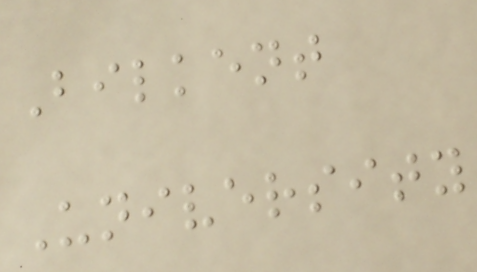Bilkent
University
